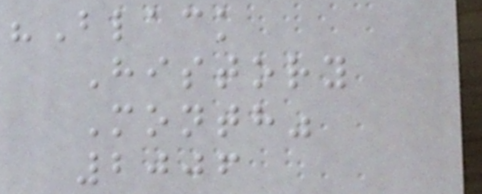"Black
History
Month"
2006
